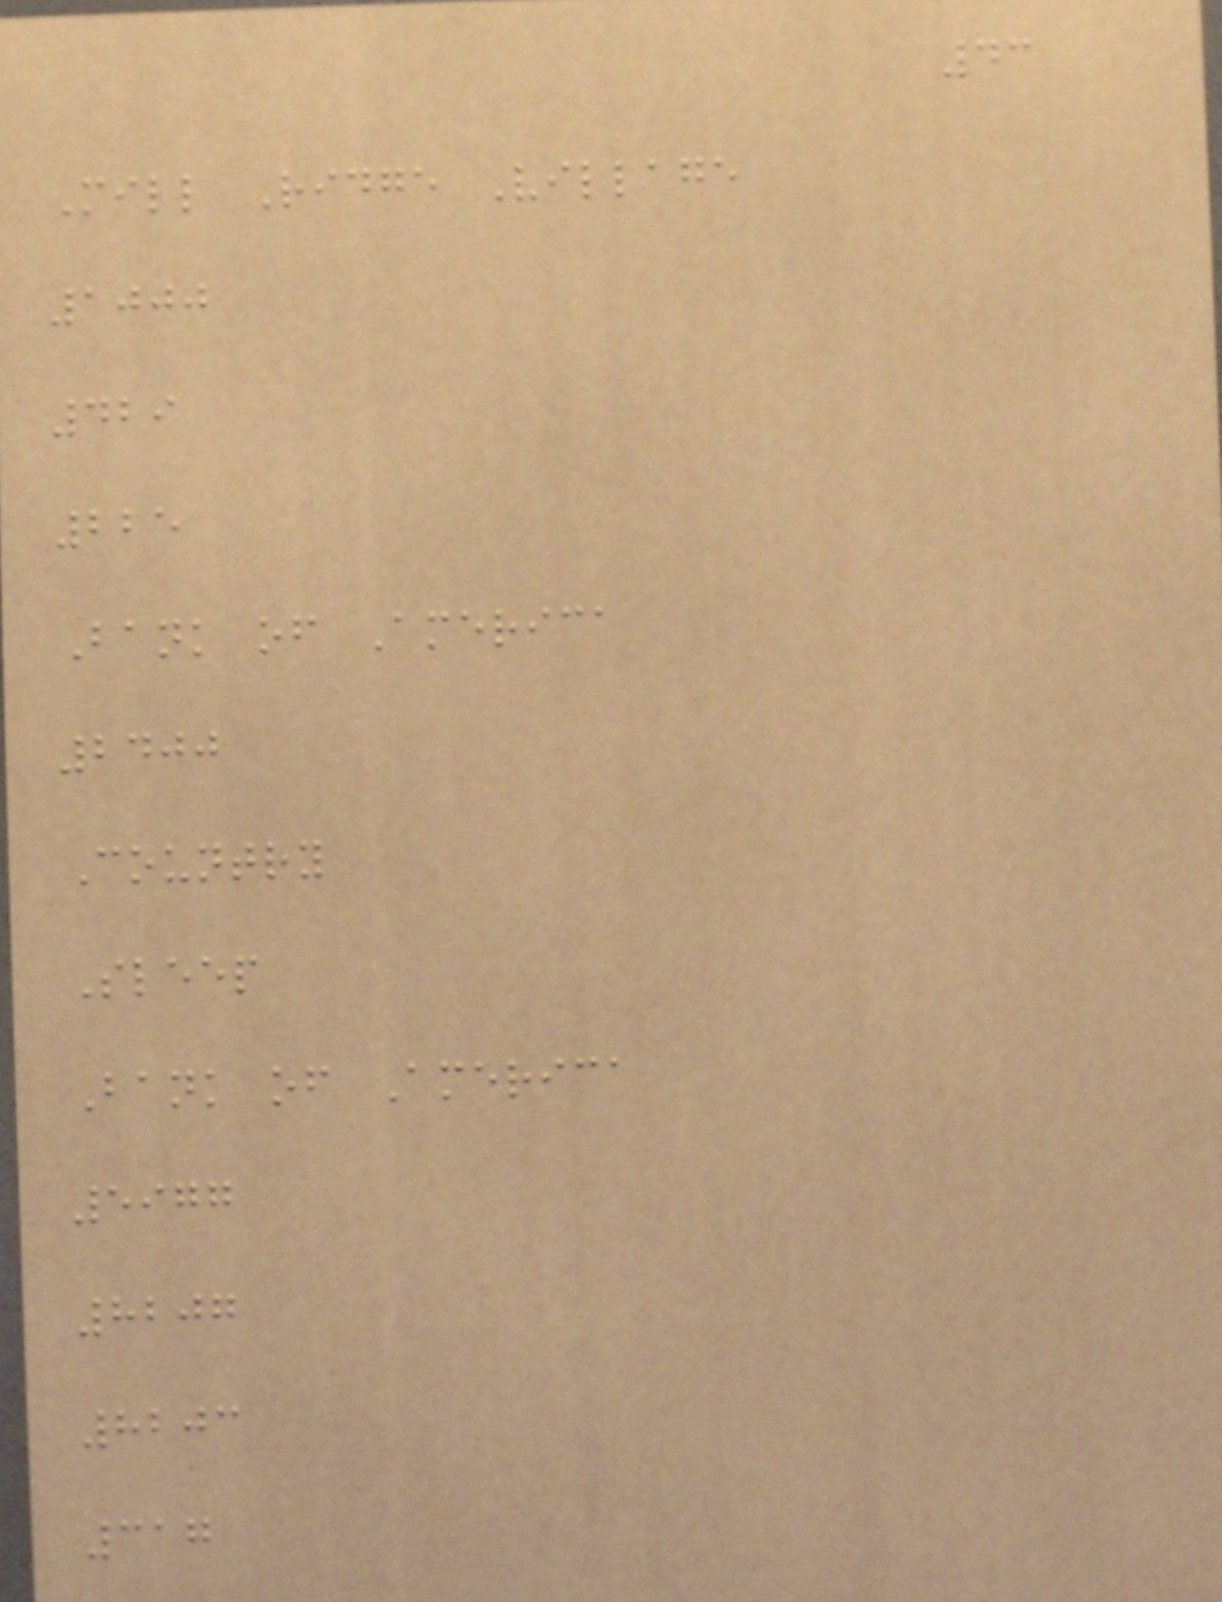43
Mill Ridge Village
1000
429
225
Bank of America
2400
Country
Sleep
Bank of America
5977
8207
8203
317
